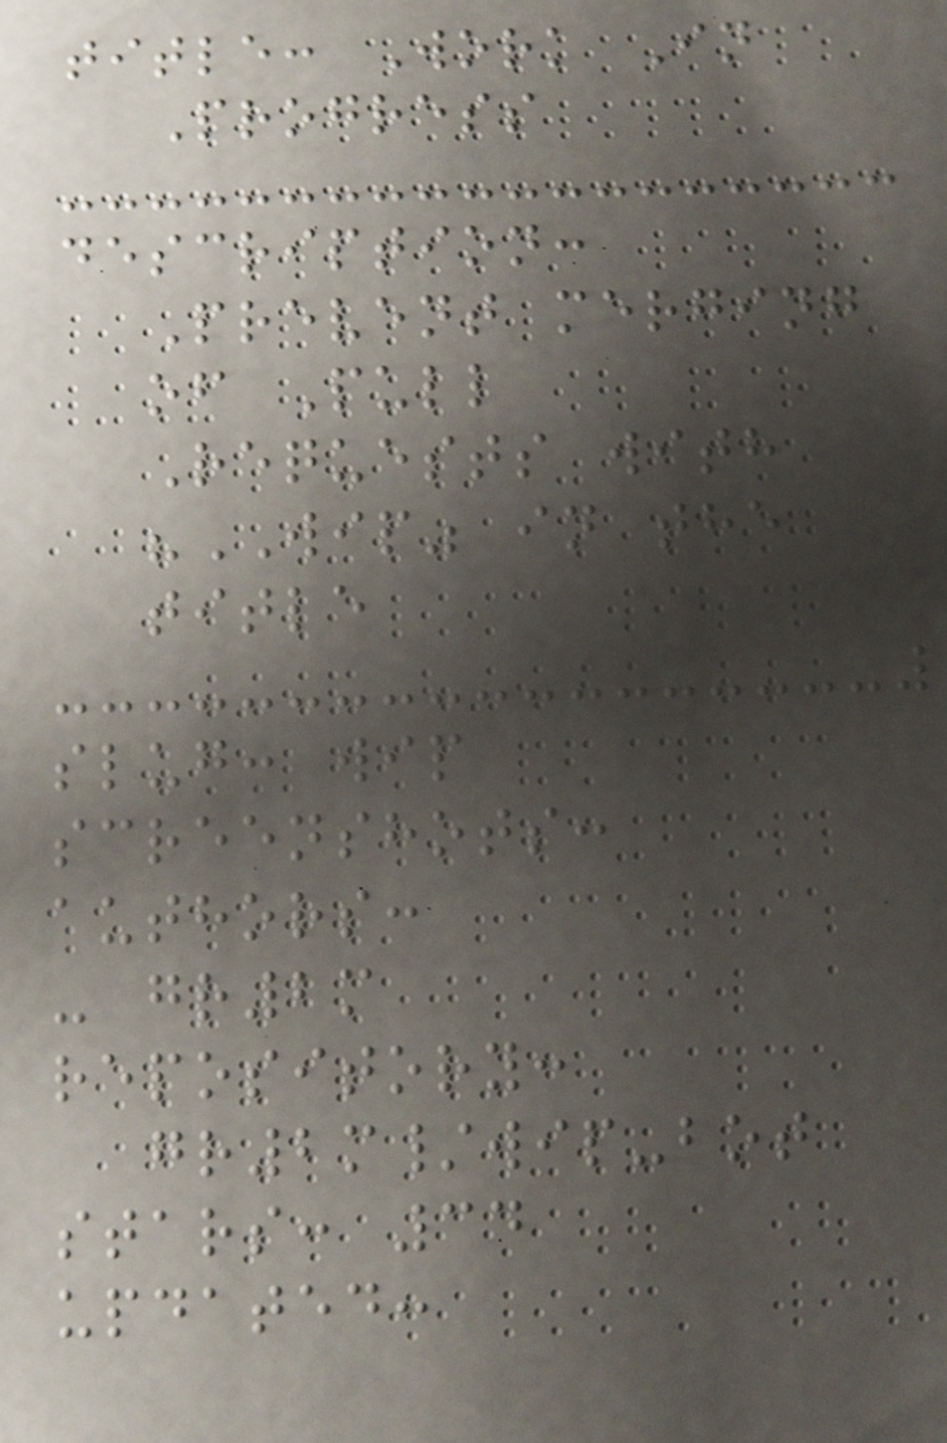title: Work In
Progress
description:
Prevent merging
of Pull
Requests with
"WIP" in the
title
slug: wip
screenshots:
authors:
- gr2m
repository:
gr2m/wip-bot
stars: 34
updated:
